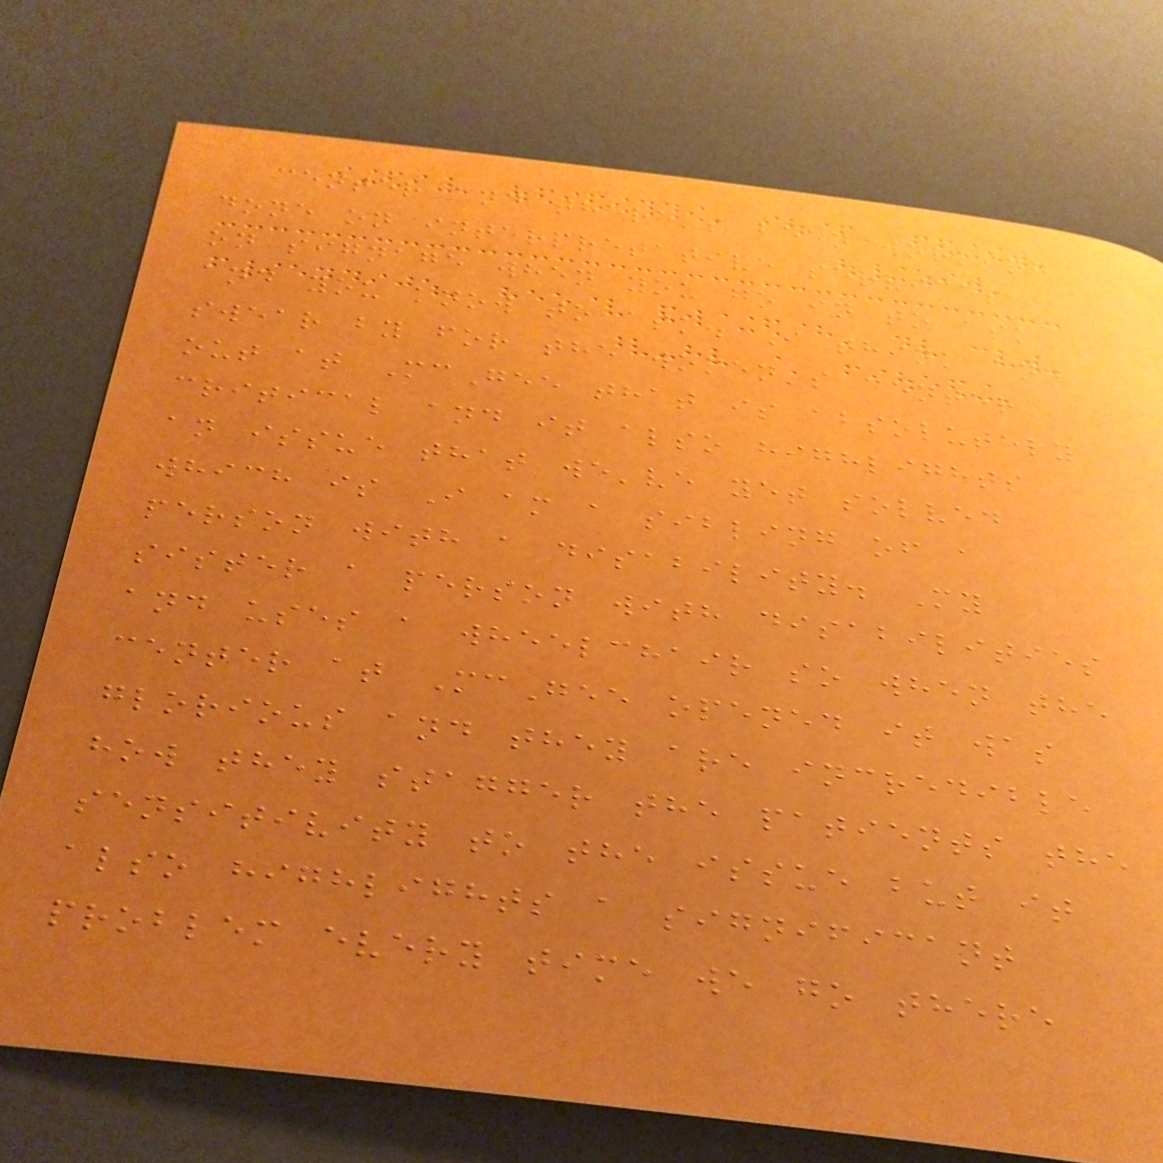center and there's been working
done on interpretative services
on signage when you go in to ask
and you know to ask. I think and
swear by for the women's center
out at McGee that is absolutely
critical and it also highlights
an issue that we've yet solved
which is I am a sibling of a
person with a disability. My
sister a person with disabilities
and uses a wheelchair so when the
center at McGee opened it was
glorious and they are incredible
how they stagger the patients the
sensitivity to the issue but it
also highlights a significant
problem every time we go there
